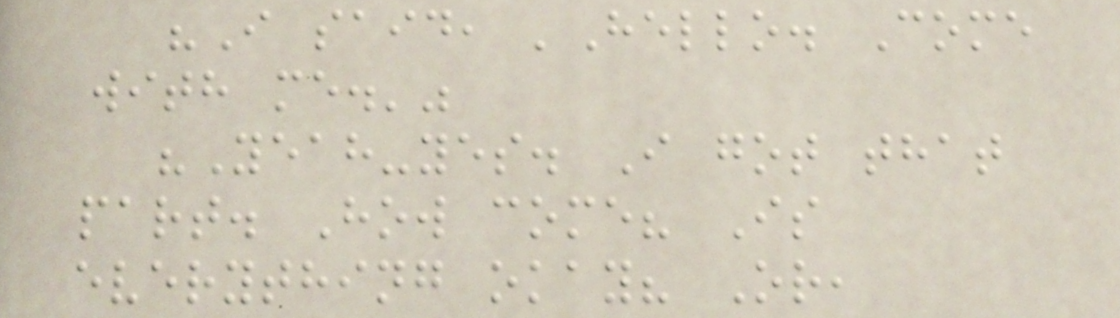"I said, 'Hello. Come
with me.'"
"Yeah-yes. I got that
part. How come? Is
everything okay? Or,
